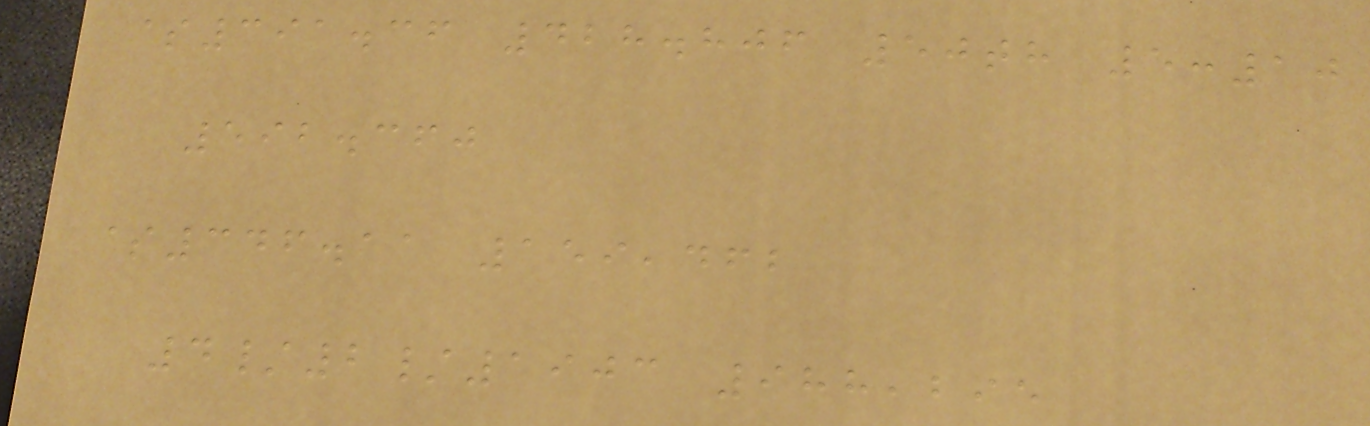$391.36 428.806 50th 5:10
592.360
$346.11 159,462
4/2/1903 988,295
